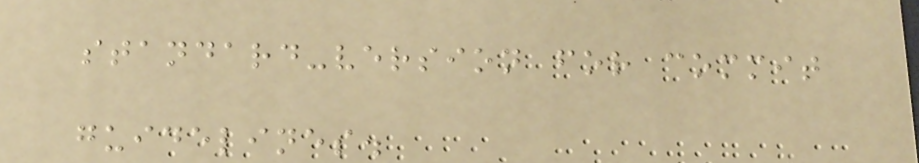standard-version for commit
guidelines.
